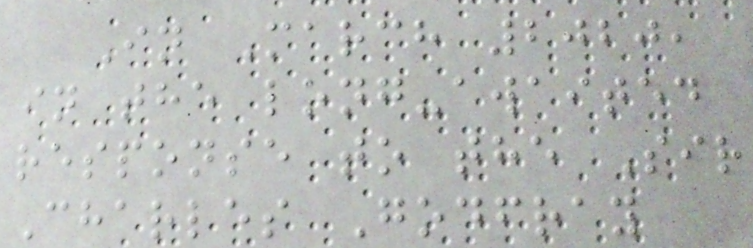In March 2020,
in the long-awaited
response to the Sir
Charles Godfray
